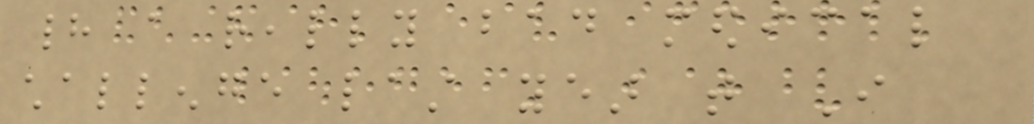had a really bad medical
challenge last year that I
